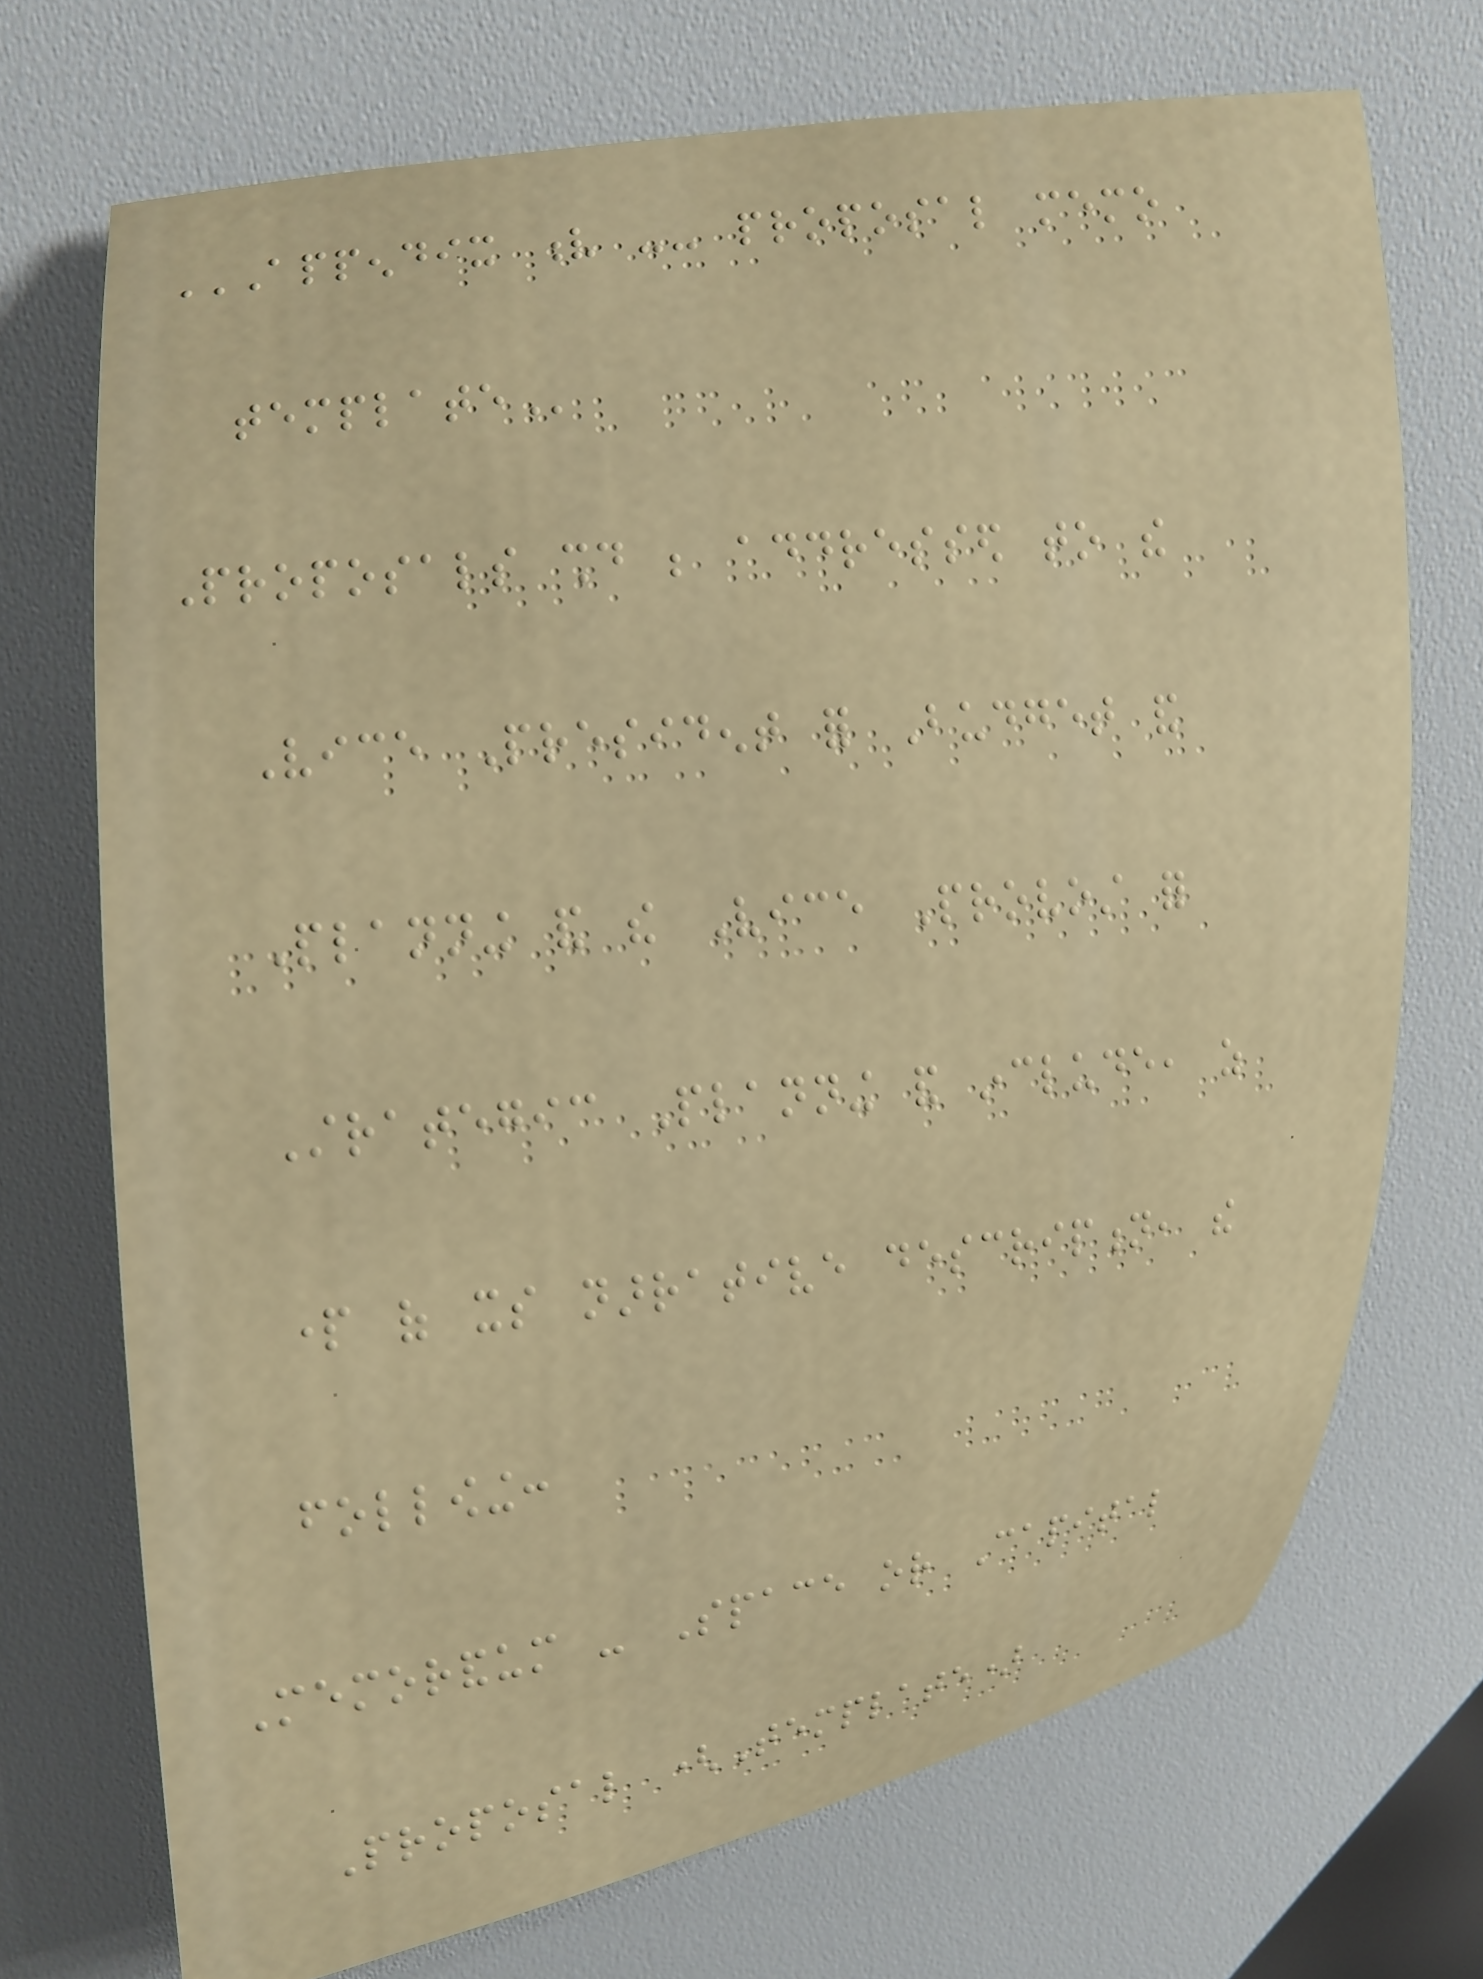APPENDIX V -- PROPOSAL MEMO
TEMPLATE
Proposals should be addressed to the
Vice President for Budget and
Planning and the Vice Provost for
Strategic Planning and include, as
part of its narrative description, the
following:
Memorandum - Space or Capital
Proposal (Template)
